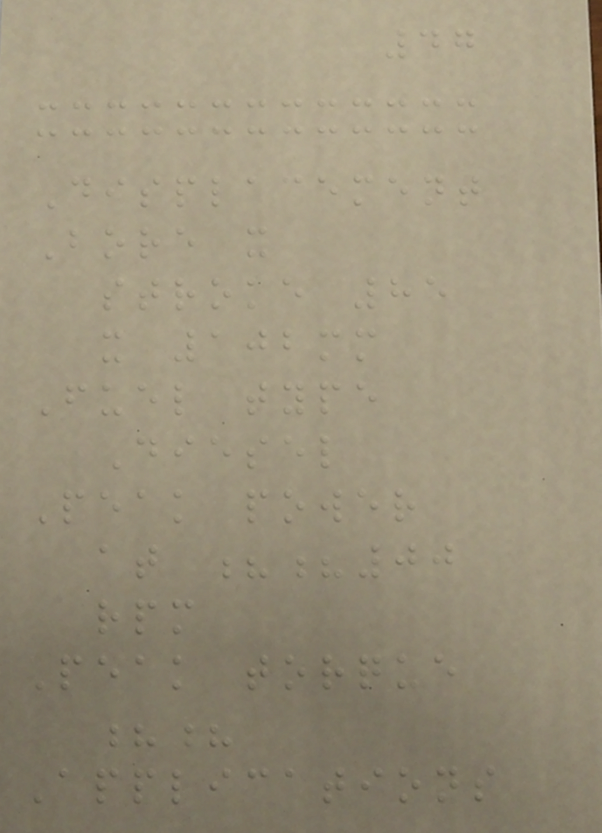47
Displacement
Bore x
stroke 85
x 102mm
Fuel type
Diesel
Peak power
at ??00
rpm
Peak torque
??
Applications
